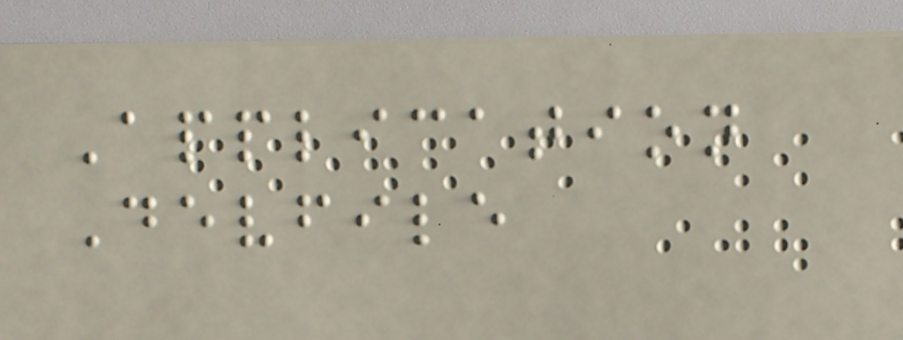Application
Devfile
